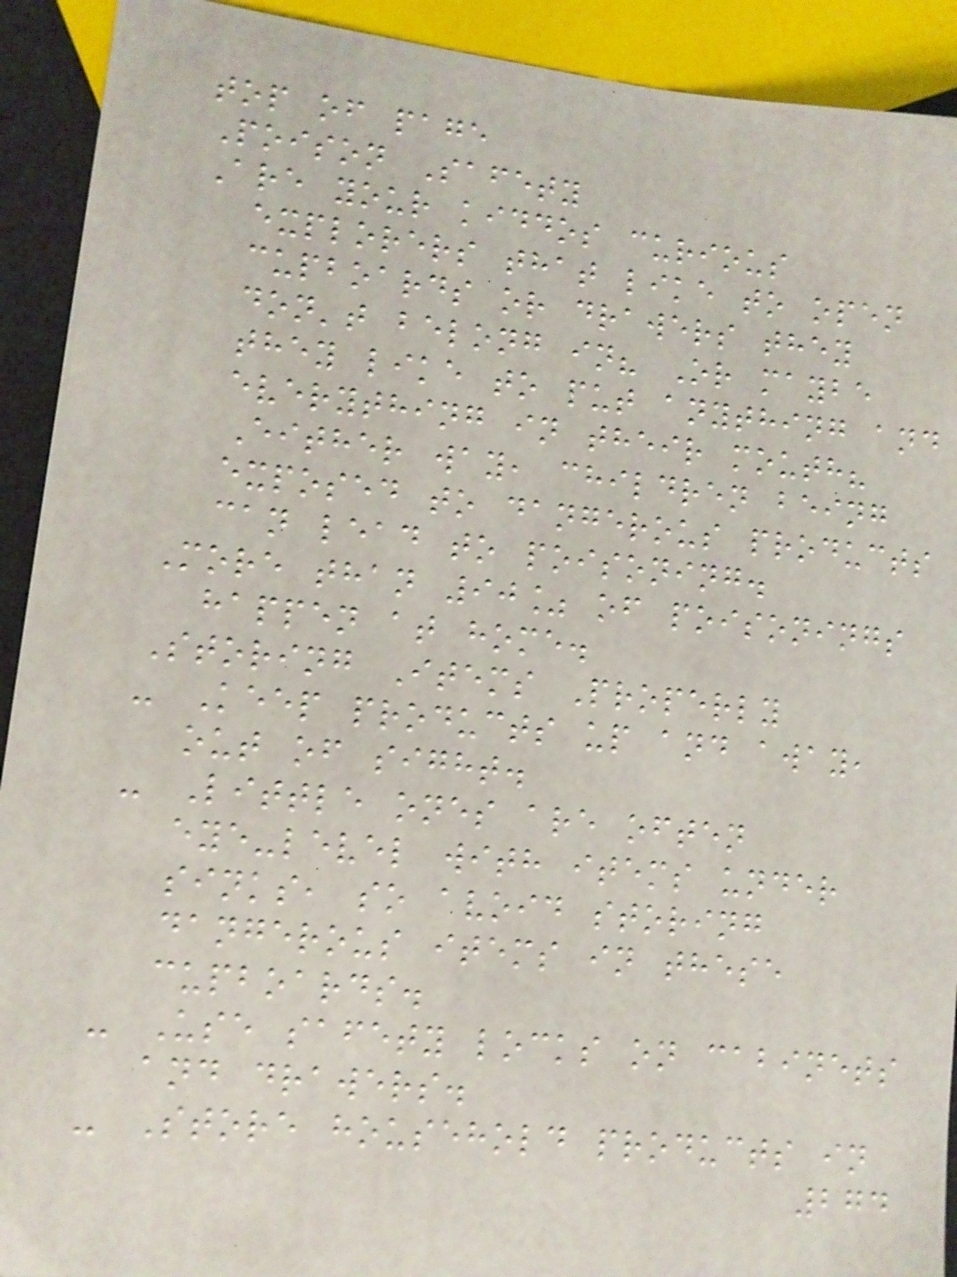top of page
Poison Safety
Are your kiddos curious
explorers that like to open
cupboards or drawers they
don't belong in? Or maybe
they like to put anything and
everything in their mouth?
Either way, children being
exposed to dangerous products
can lead to poisoning.
More than 90% of poisonings
happen at home.
Storing Items Properly
- Keep products up and away,
out of sight.
- Little ones are often
eye-level with items under
sinks, so avoid storing
dangerous items in these
cupboards.
- Use safety locks on cabinets
and drawers.
- Store household products in
274
